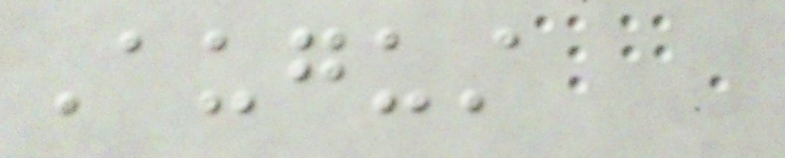August
